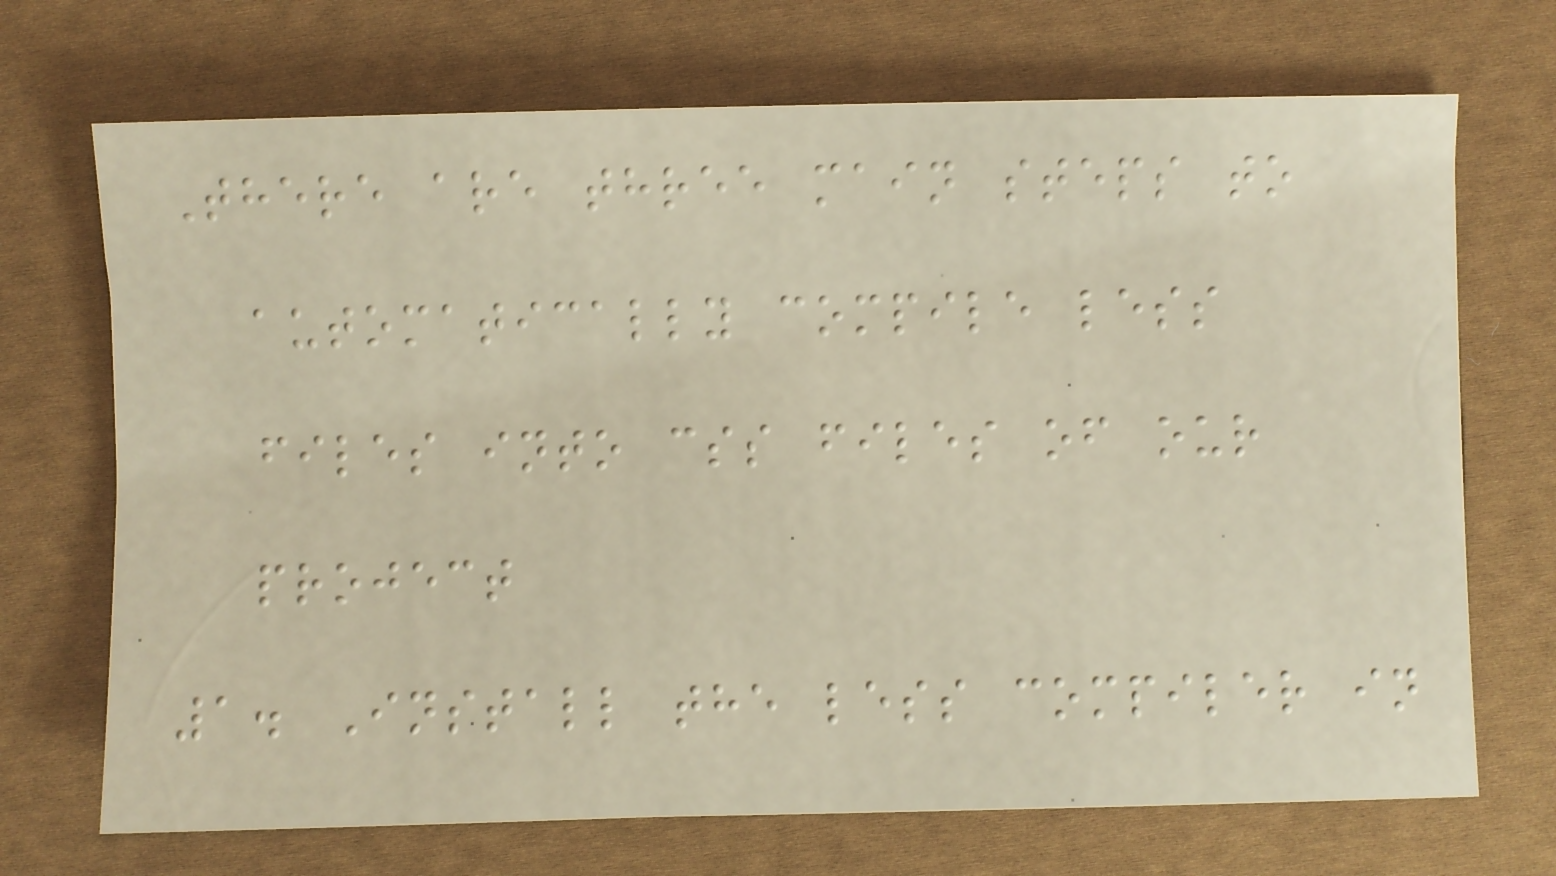There are three main steps to
automatically compile less
files into css files of our
project
1. Install the less compiler in
